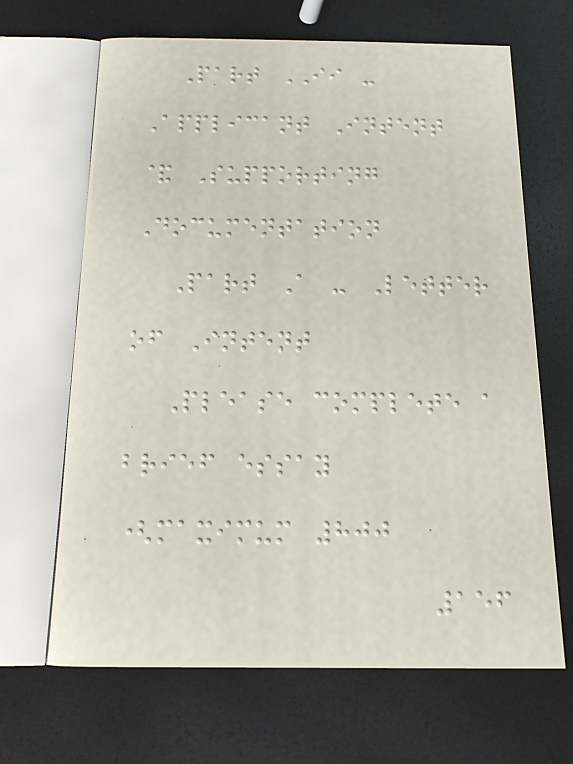Part II -
Applicant Intent
& Supporting
Documentation
Part A - Letter
of Intent
Please complete a
brief essay
(maximum 800
156
